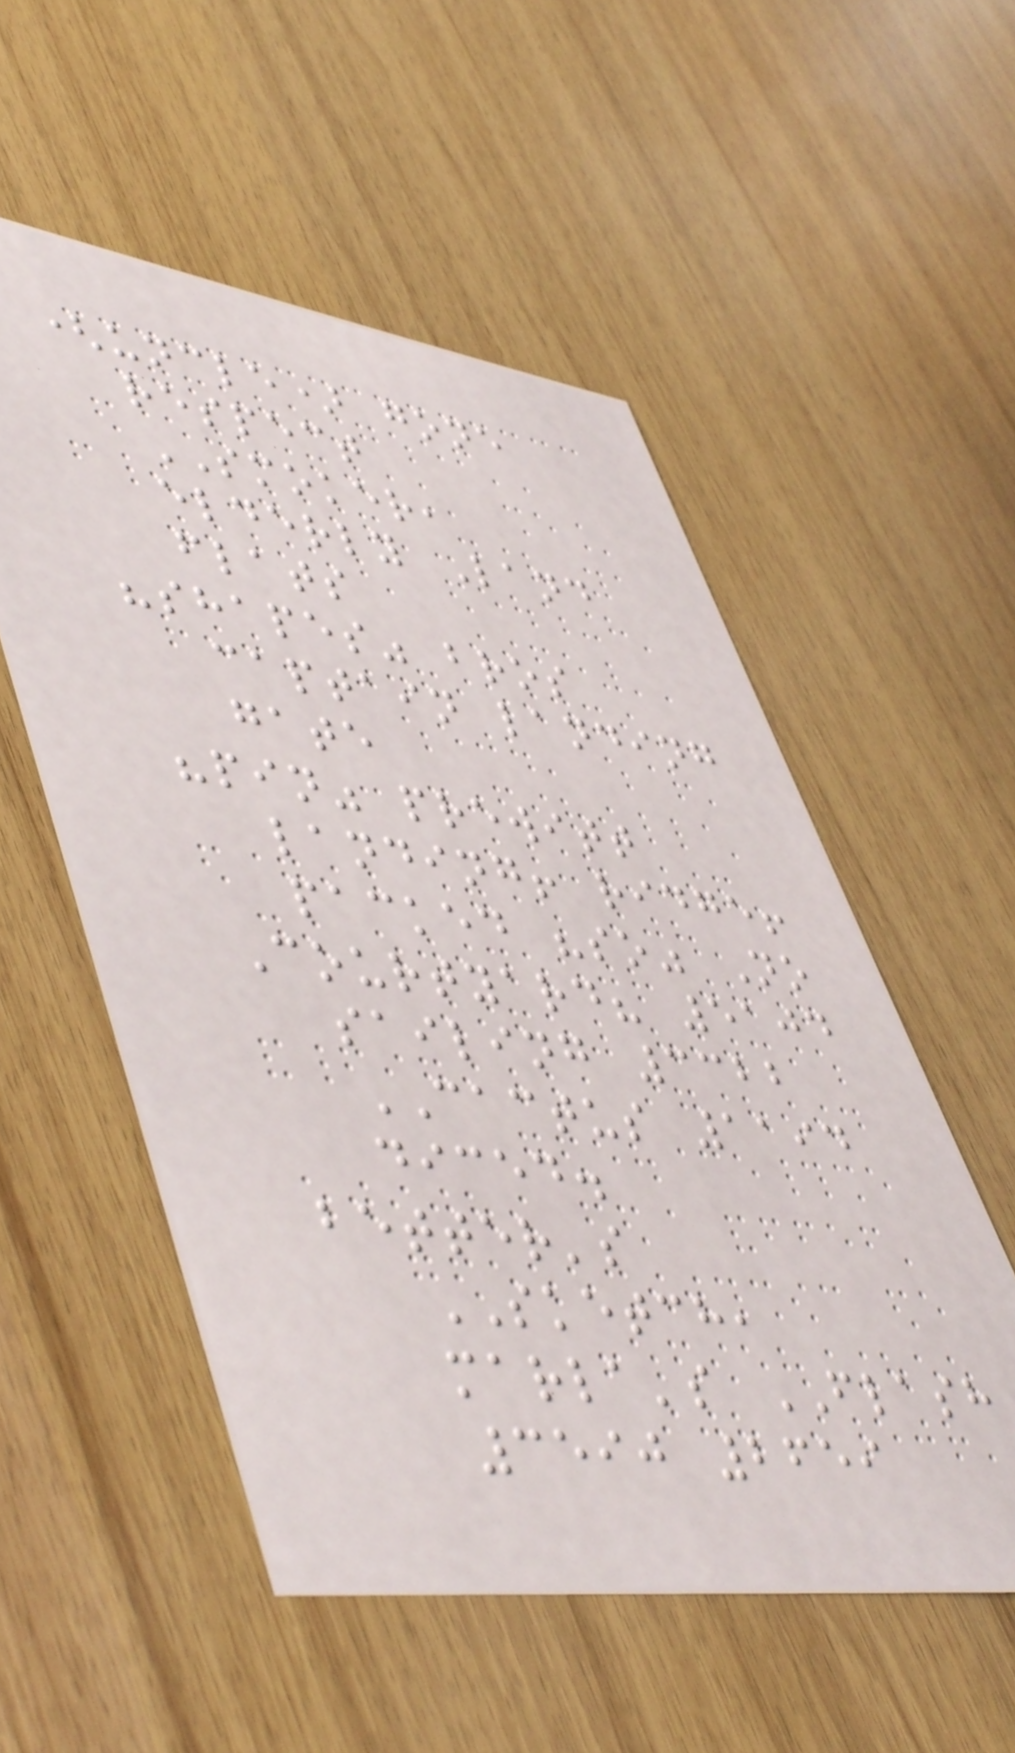(uncle) gone
respect
SMOKER,
elderly Land
flats
"shapes" bros
captain landing
gate
"pin" prewitt
landing! ridge!
packed "so" No
Courtyard? 5104
sailing 3322
CACTUS 1194
diced.
better's
SKETCH,
marla's FLASH
3590 2659
